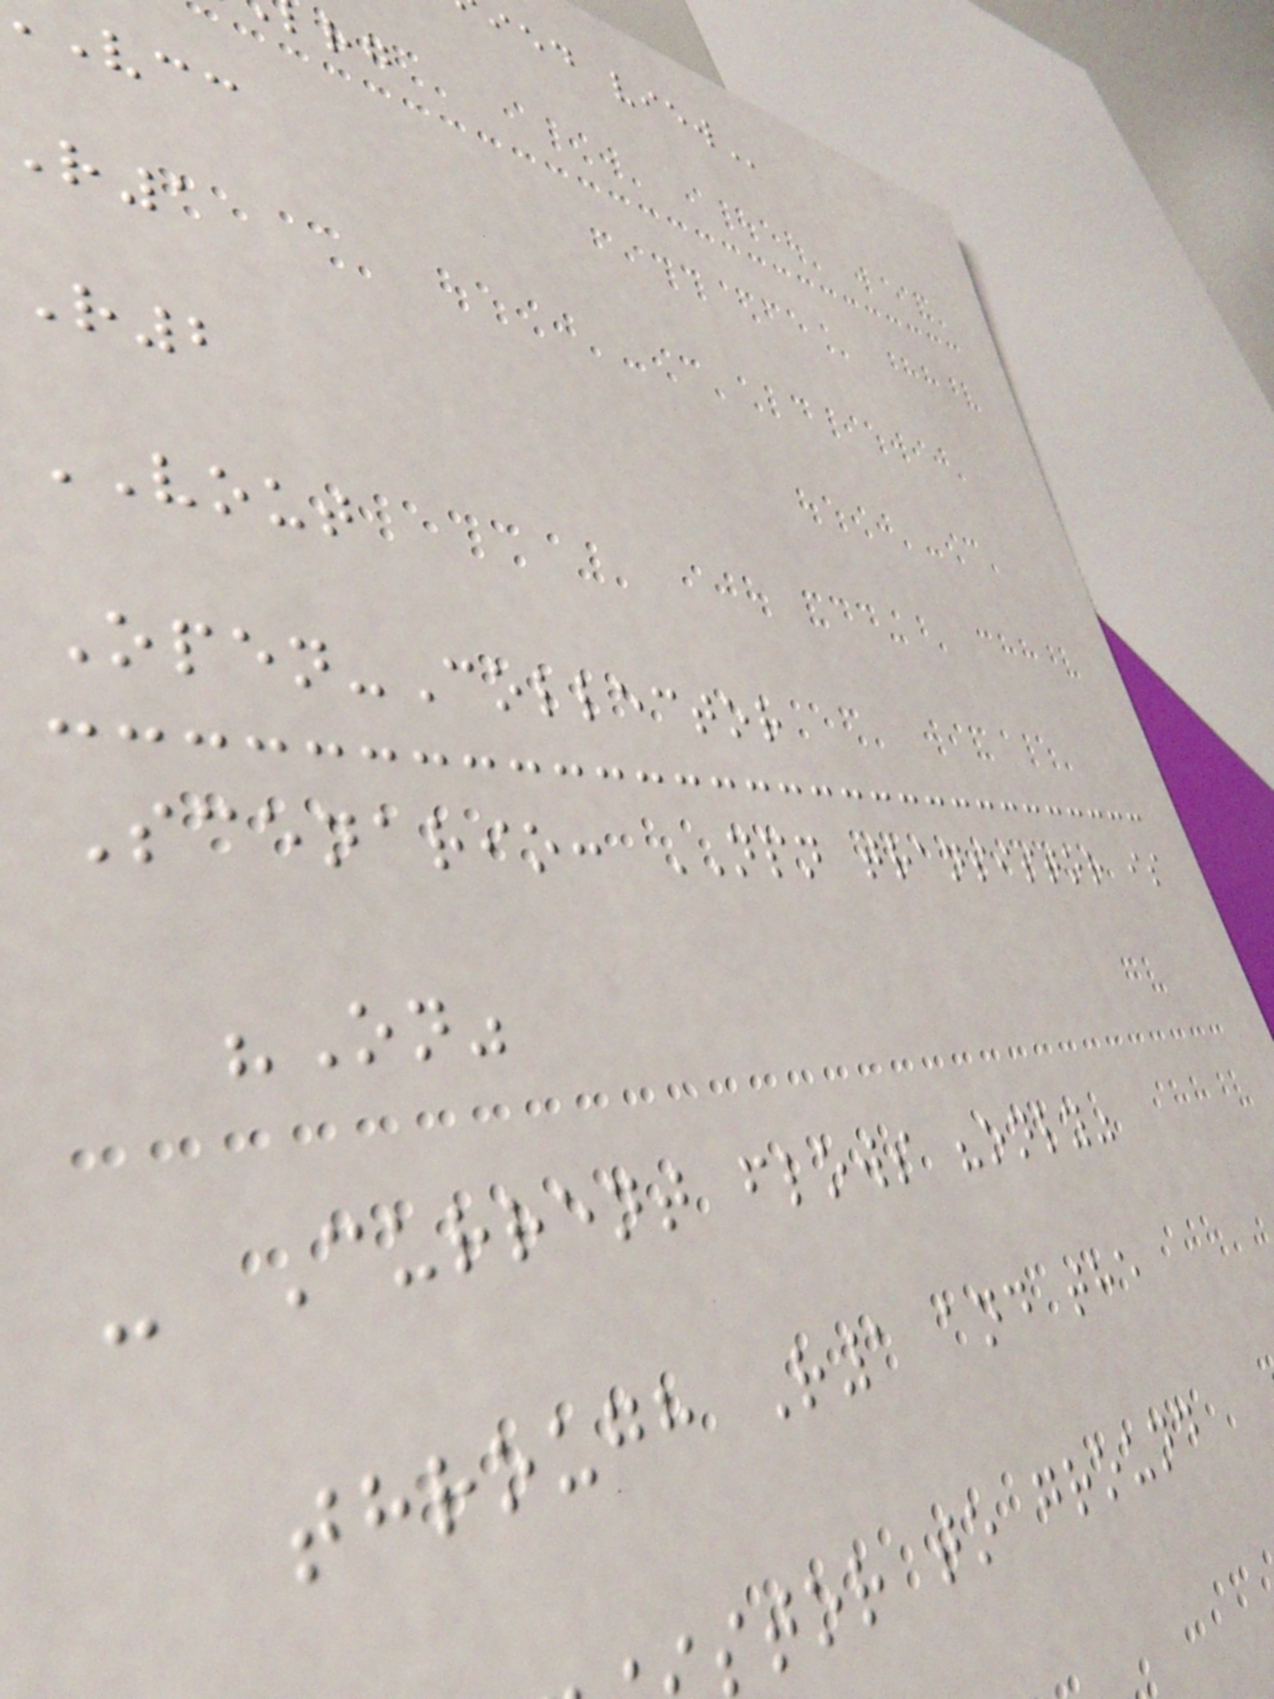R2
VOUT
Open-Collector
Scenario: NPN transistor is
"On"
- Current flows "only"
through R1 and the
stor to ground
